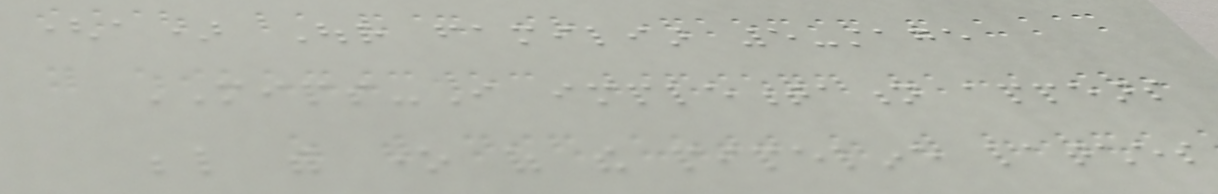(a) Our familiar 5-stage
MIPS-I implementation appears
below with one of the pipeline latches
